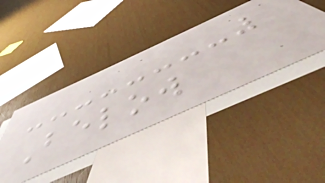Below
